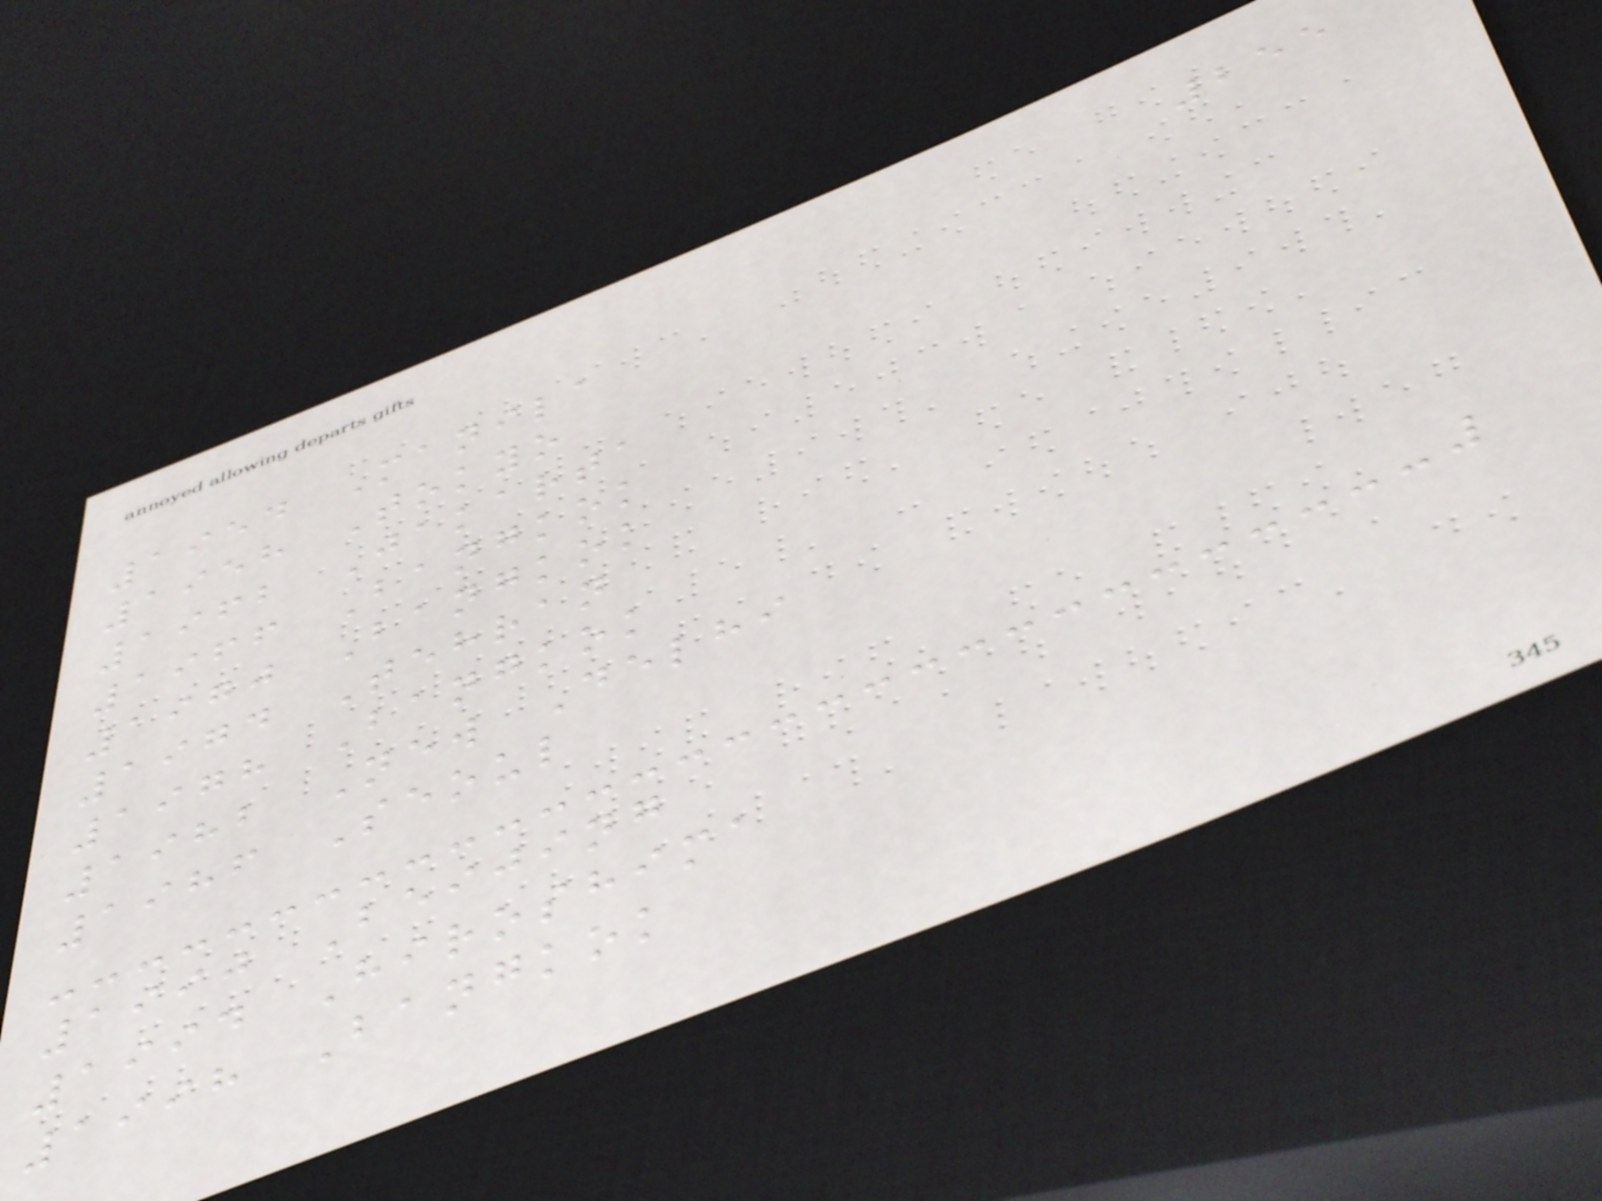255
1954 Manila
1958 Tokyo
1962 Jakarta
1966 Bangkok
1970 Bangkok
1974 Tehran
1978 Bangkok
1982 New Delhi
1986 Seoul
1990 Beijing
1994 Hiroshima
1998 Bangkok
